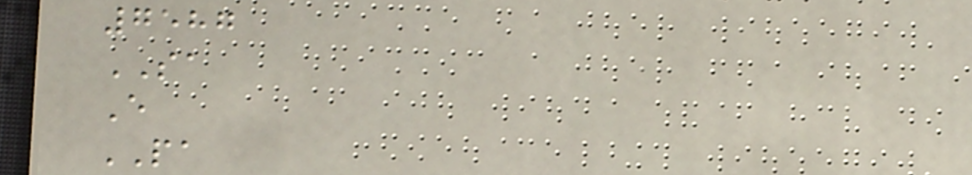7587
SA
E
PA
